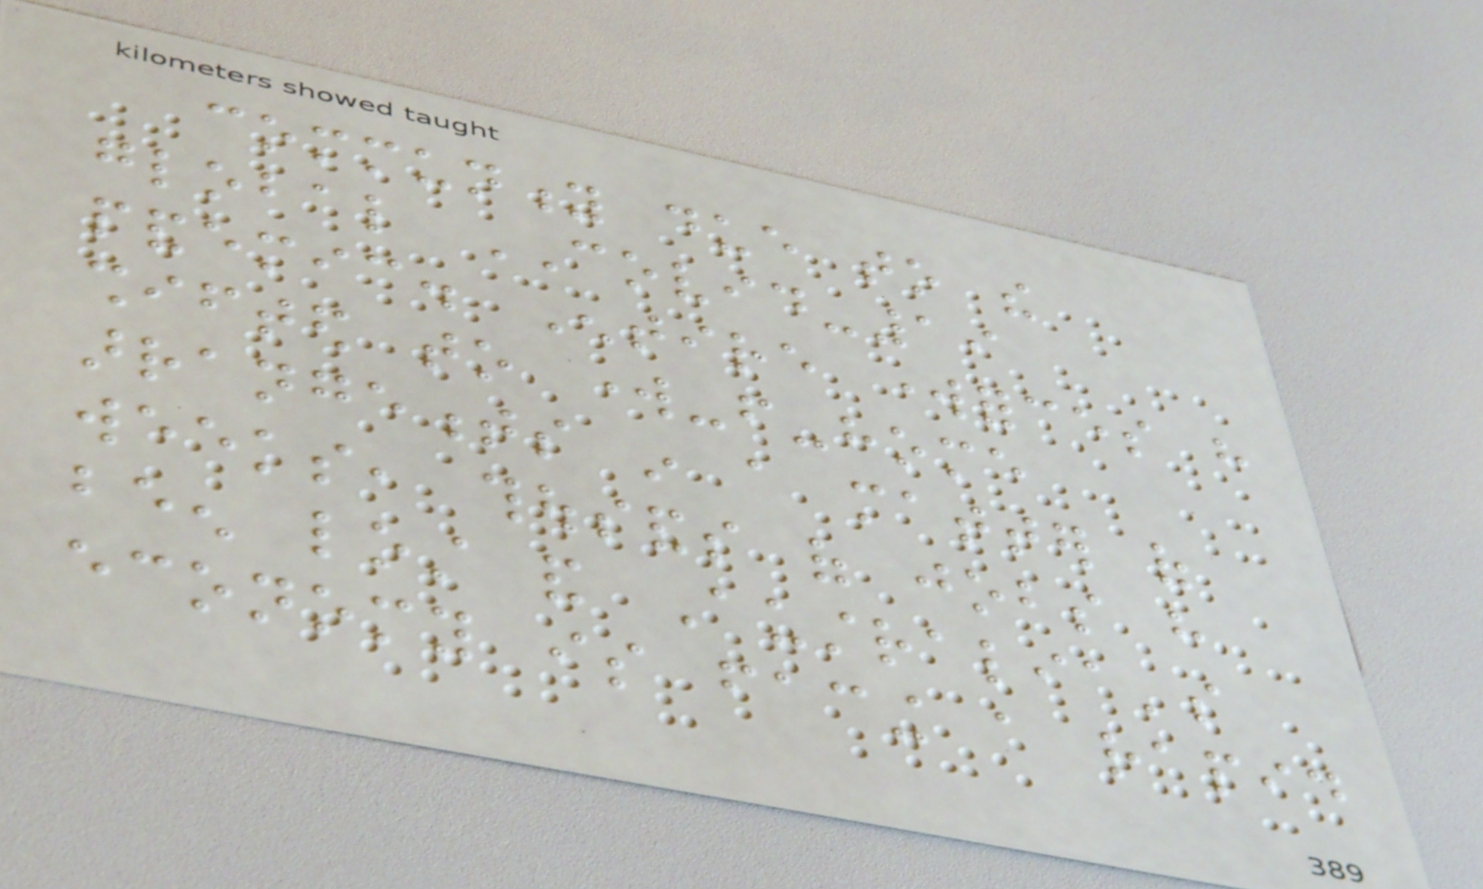community due to the
global COVID-19
pandemic. Entire workforces have
shifted to work-from-home
arrangements in a matter of
weeks, thousands of jobs have
been lost and Australia's
economy is facing a rapid
